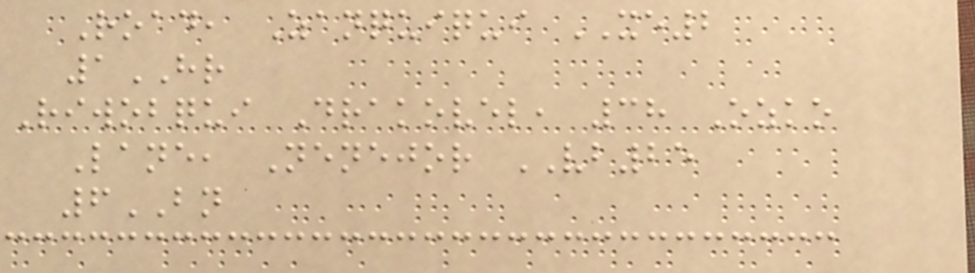Road, Zanquiqui XE2
1HR
Riwobqui Drakovel, 38 Ozko
Lane, Nenejor VB25
6BN
